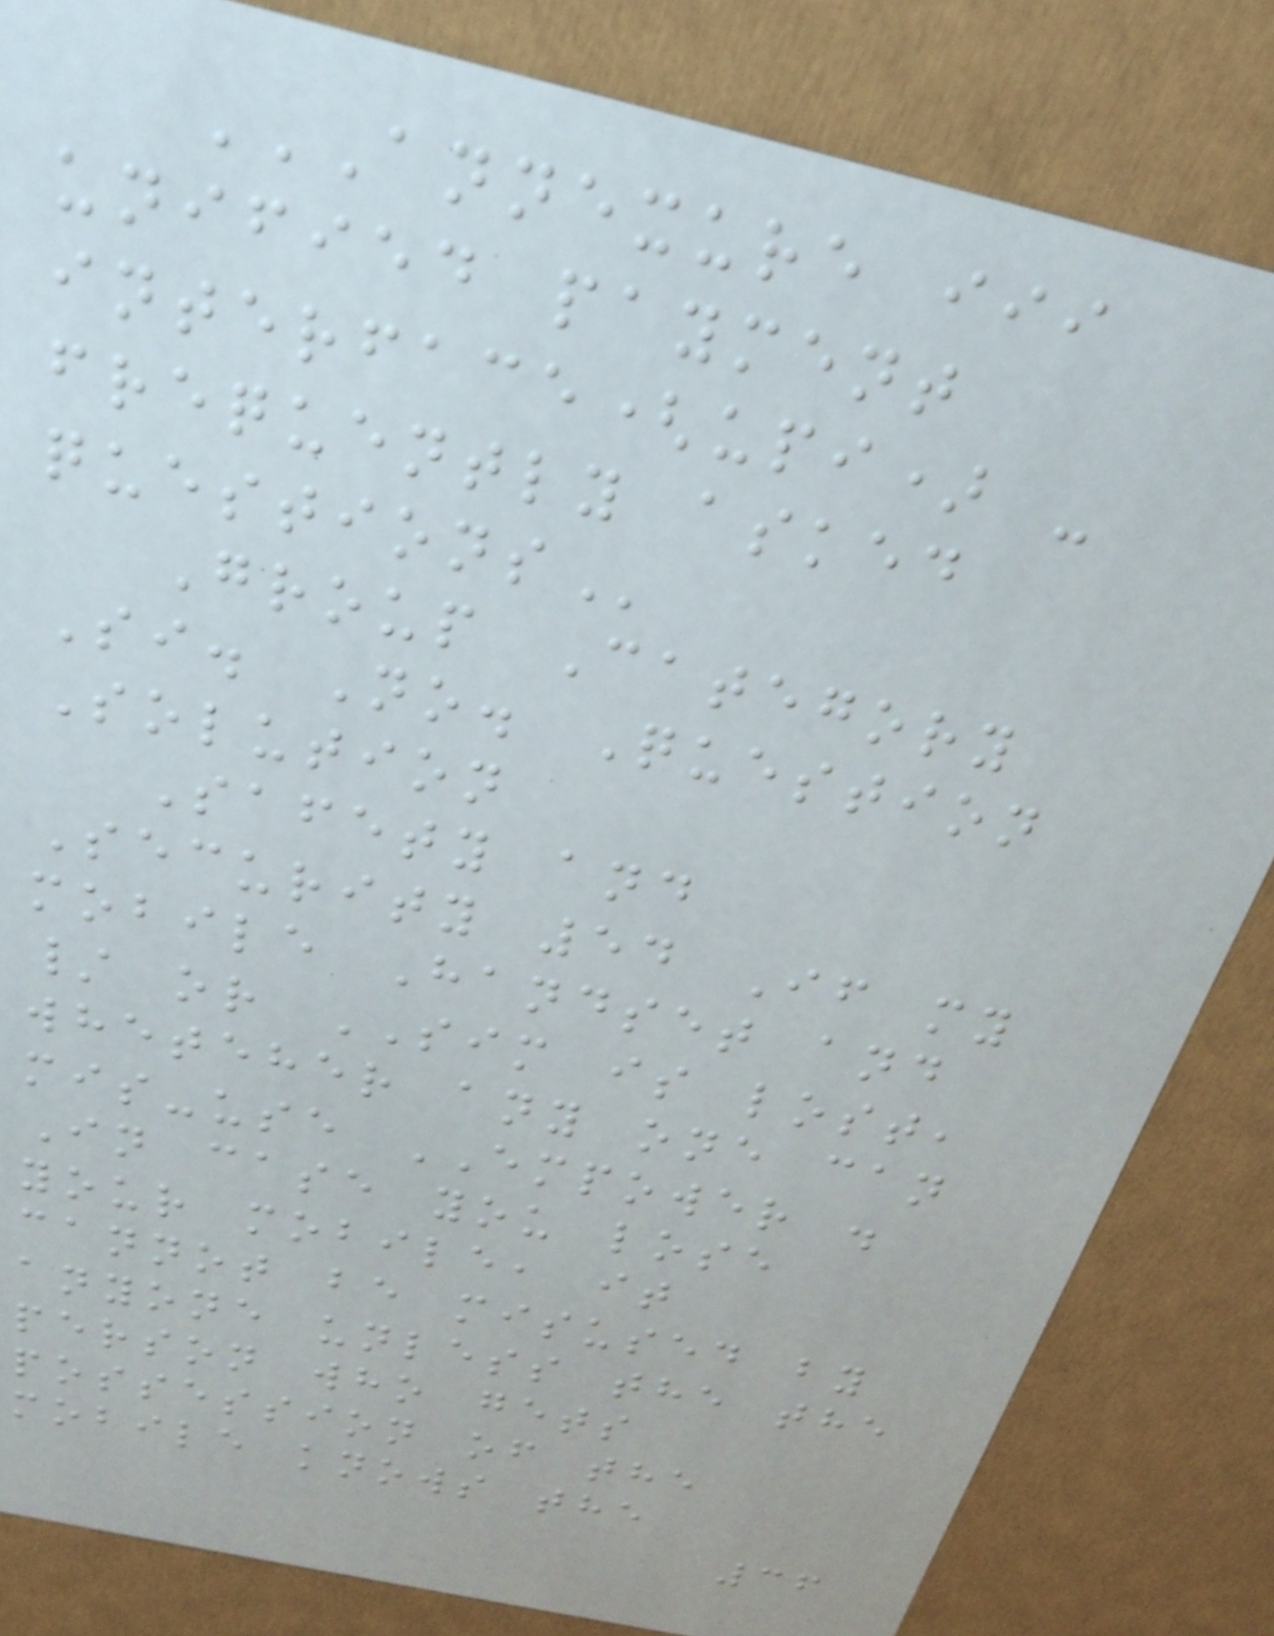ANNEXURE III
UNIFIED PAYMENT
INTERFACE(UPI) -
FREQUENTLY ASKED
QUESTIONS
Group Category
Si. No. Question
Solution
Safety and
Security 54 If my
mobile Handset and
/ or SIM is lost,
wheteher any one can
mis-use EMPOWER .
In case you lose
your mobile, it
cannot be misused by
anyone unless the the
person who gets
possession of the
mobile knows the
36
